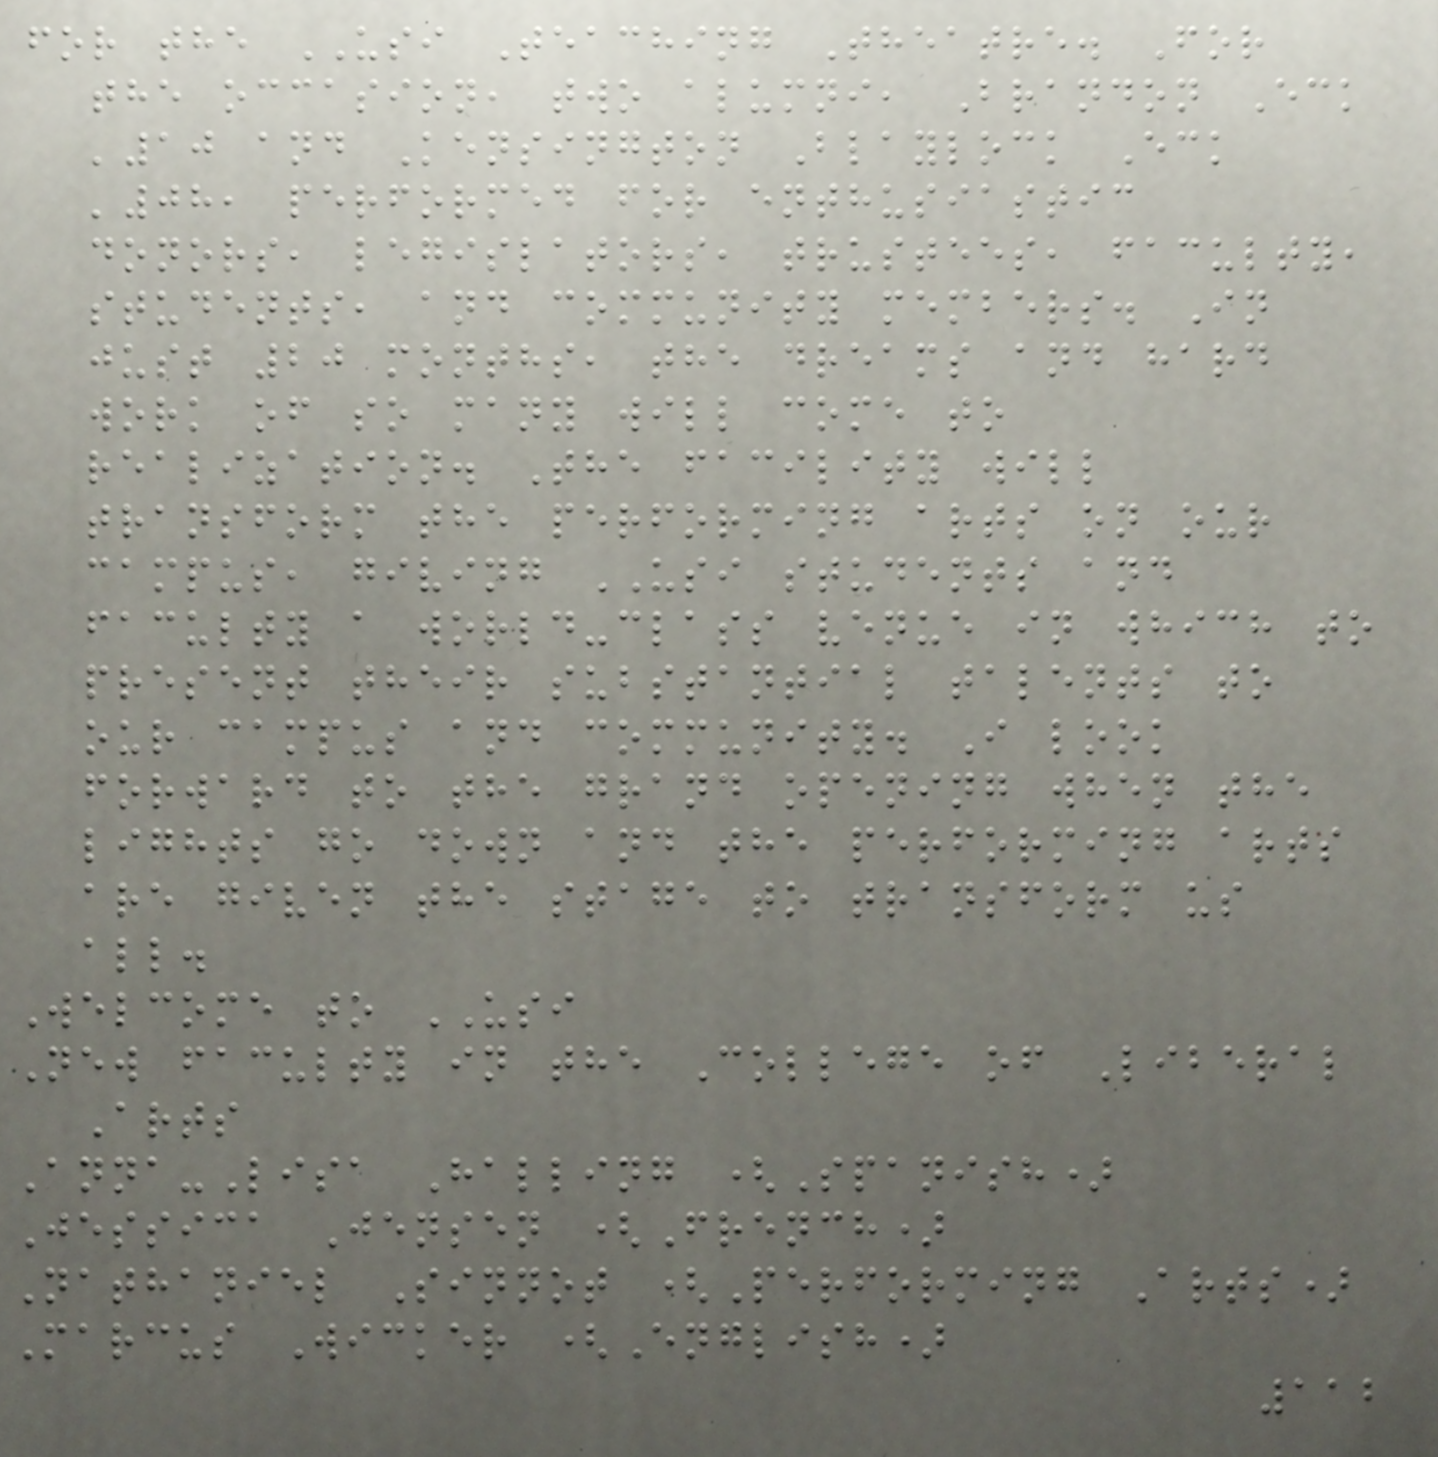for the USI Teaching Theatre. For
the occasion, two alumni, Brandon Eck
'10 and Kensington Blaylock Eck
'08, performed for enthusiastic
donors, legislators, trustees, faculty,
students, and community members. In
just 20 months, the dreams and hard
work of so many will come to
realization. The facility will
transform the performing arts on our
campus, giving USI students and
faculty a world-class venue in which to
present their substantial talents to
our campus and community. I look
forward to the grand opening when the
lights go down and the performing arts
are given the stage to transform us
all.
Welcome to USI
New faculty in the College of Liberal
Arts
Anna-Lisa Halling (Spanish)
Jessica Jensen (French)
Nathaniel Sinnot (Performing Arts)
Marcus Wicker (English)
112
